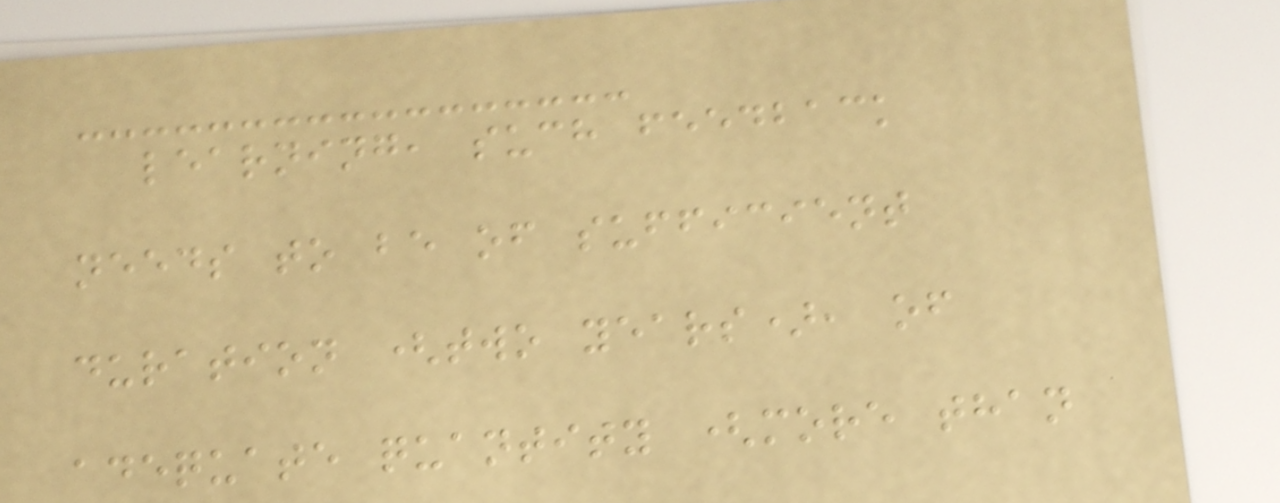learning, such feedback
needs to be of sufficient
duration (two years), of
adequate quantity (more than
